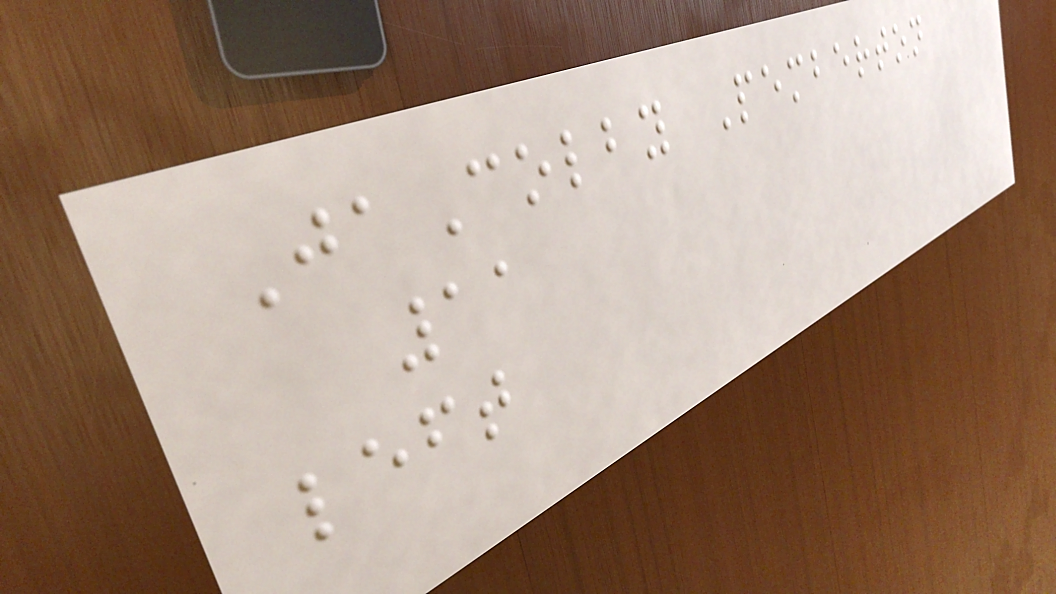JaColby Pemberton
11
left
